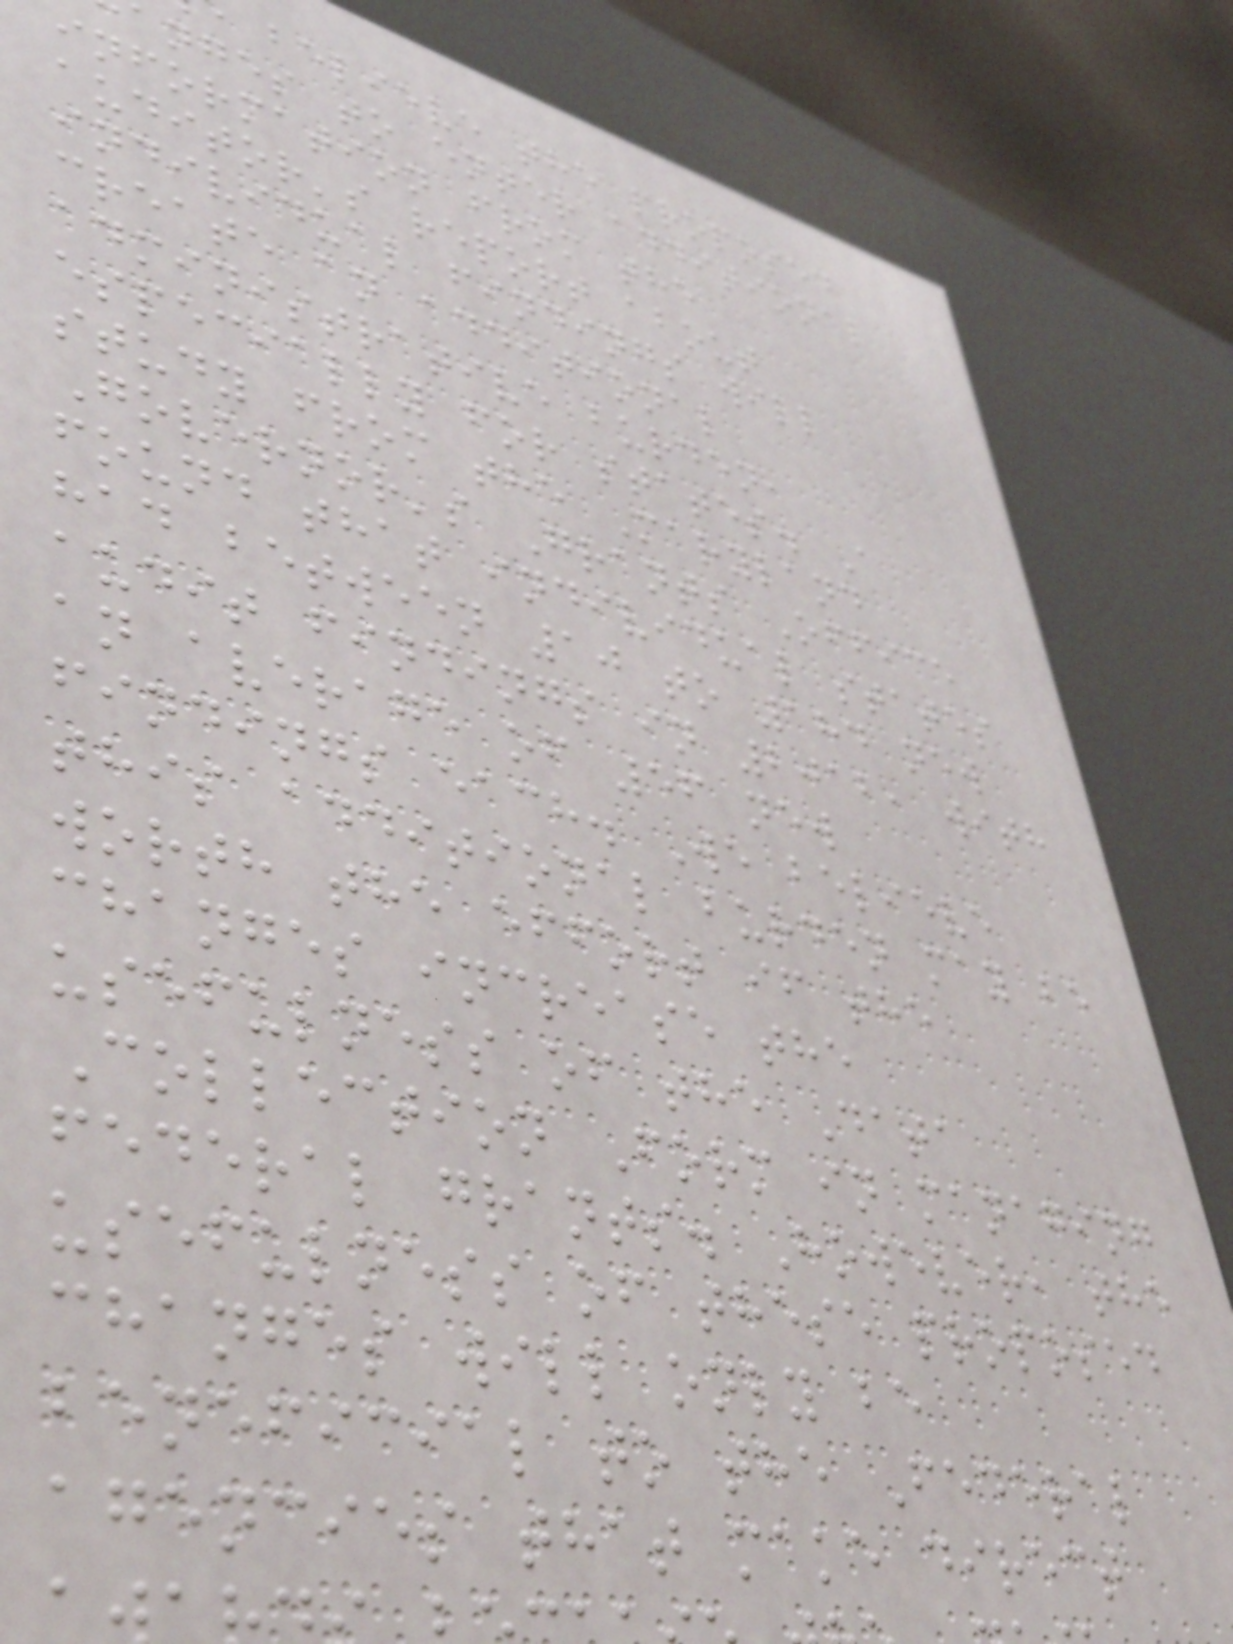believe the proposed
anges to enter additional
information from the
auditor's report about
individual findings will
create an additional
administrative burden,
especially for states. A
study from the Maryland
Governor's Grants Office
found that individual states
had between 10 to 184 new
audit findings in 2012, with
an average of 56 new
findings each. We believe
this additional burden may be
worth the effort if the
changes increase the
usefulness of the Data
Collection Form in managing
federal grants. However, the
usefulness of these proposed
changes will only be
beneficial to the Federal
agencies that make direct
